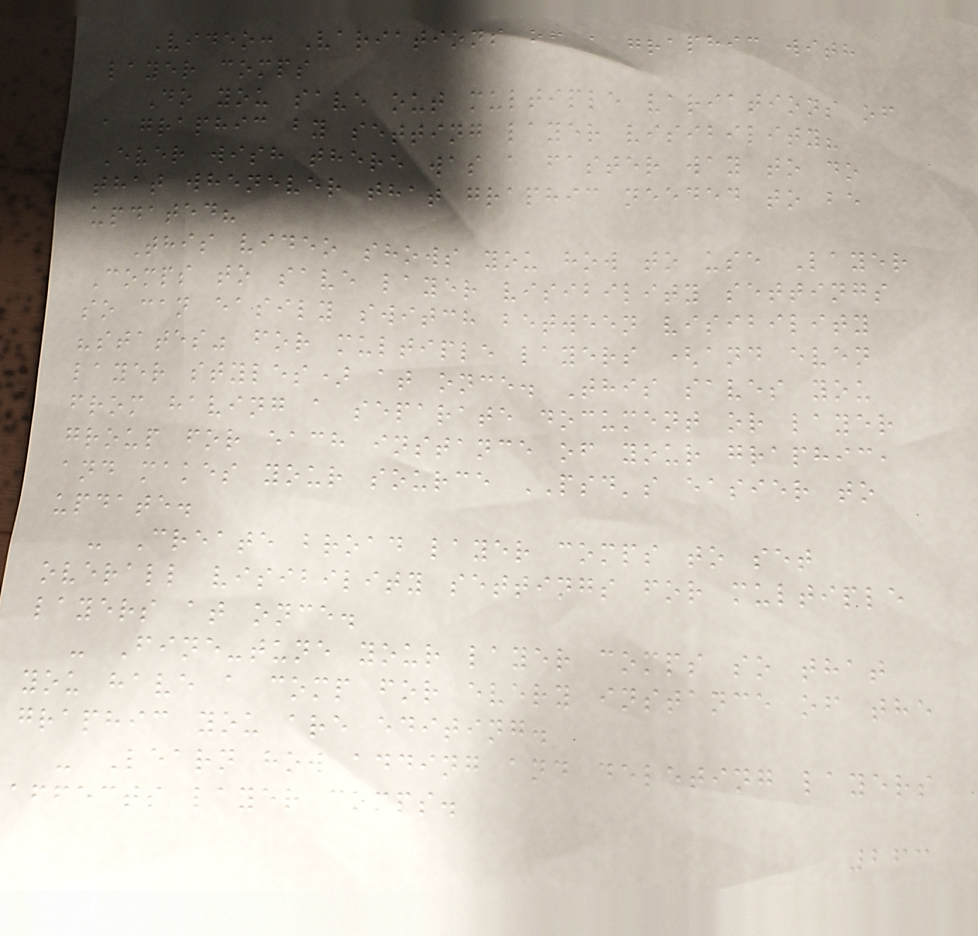Video: Variations of a graphic with
layer comps
Do you save out multiple variations of
a graphic by setting layer visibility?
Ever wish there was a faster way to do
that whenever that graphic needed to be
updated?
This video shows you how to use Layer
Comps to save layer visibility settings
so can easily switch between visibility
"states" for multiple layers (and even
layer styles) at once. This saves you
from having a separate document or layer
group for each instance of your graphic,
and makes your source PSD's easier to
update.
- Create broad layer comps to set
overall visibility settings for multiple
layers at once.
- Fine-tune your layer comps so that
you have a comp for every instance of the
graphic you are editing.
- Learn how adding and deleting layers
affects layer comps.
263
